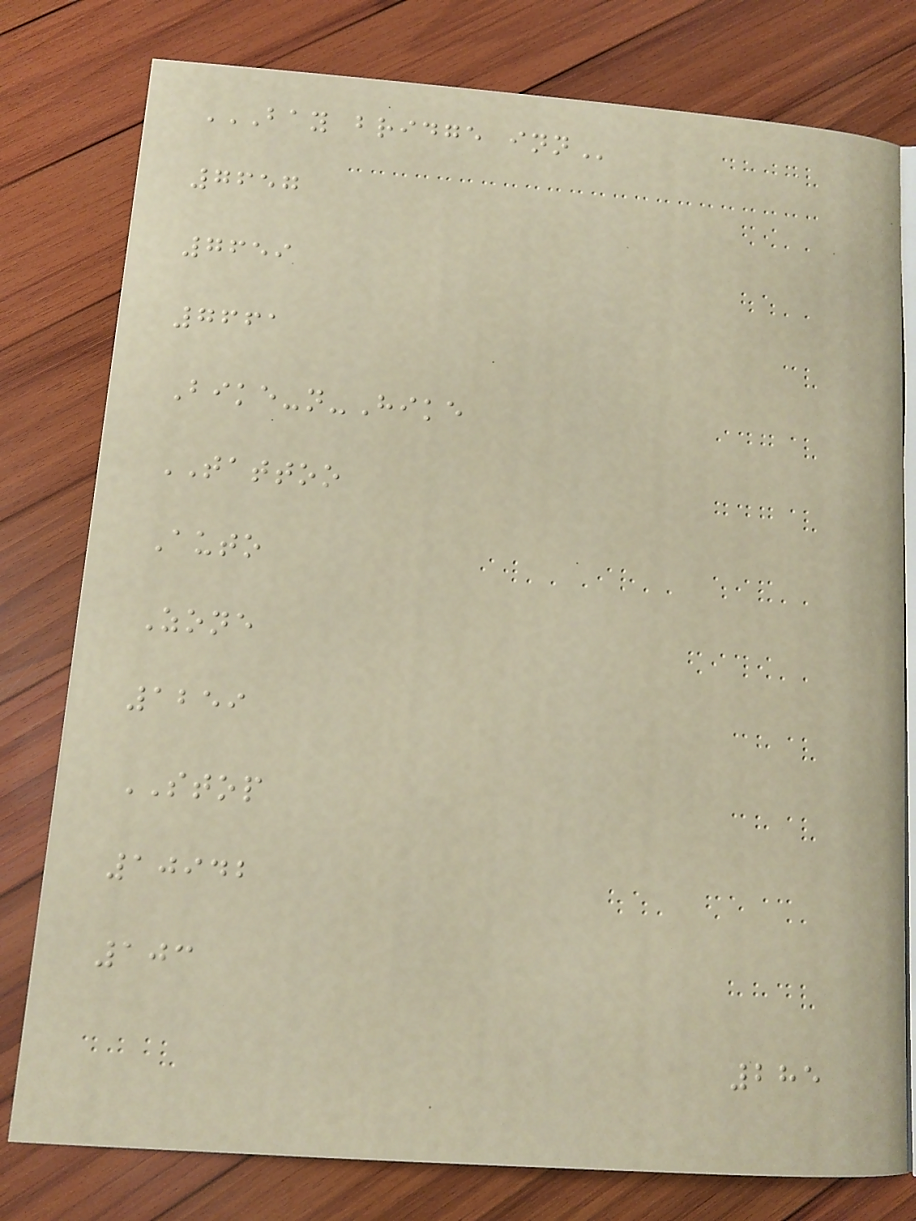BAY BRIDGE INN
7657
7659
7661
Bike-n-Hike
TATTOO
Auto
Zone
1259
STOP
10942
103
285
